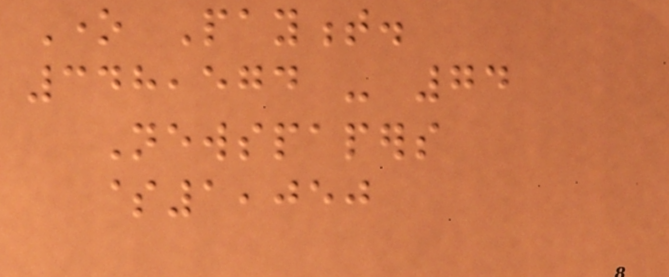One Payment.
348,574 - 74
Newspapers
$1,050
